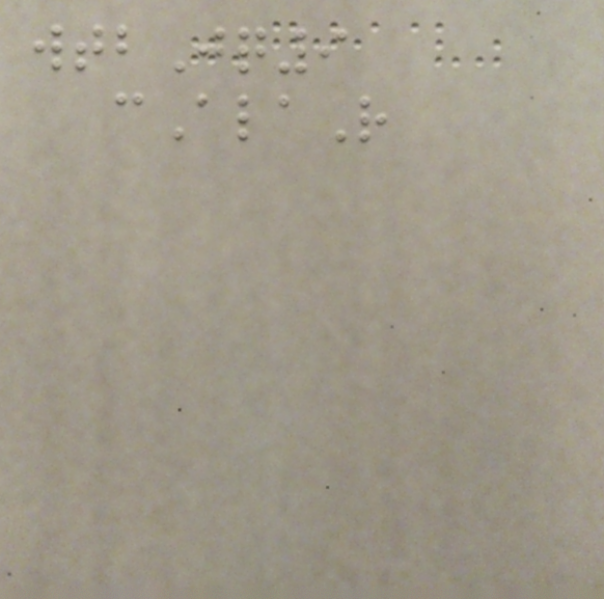wtbJq9
cAlaR
